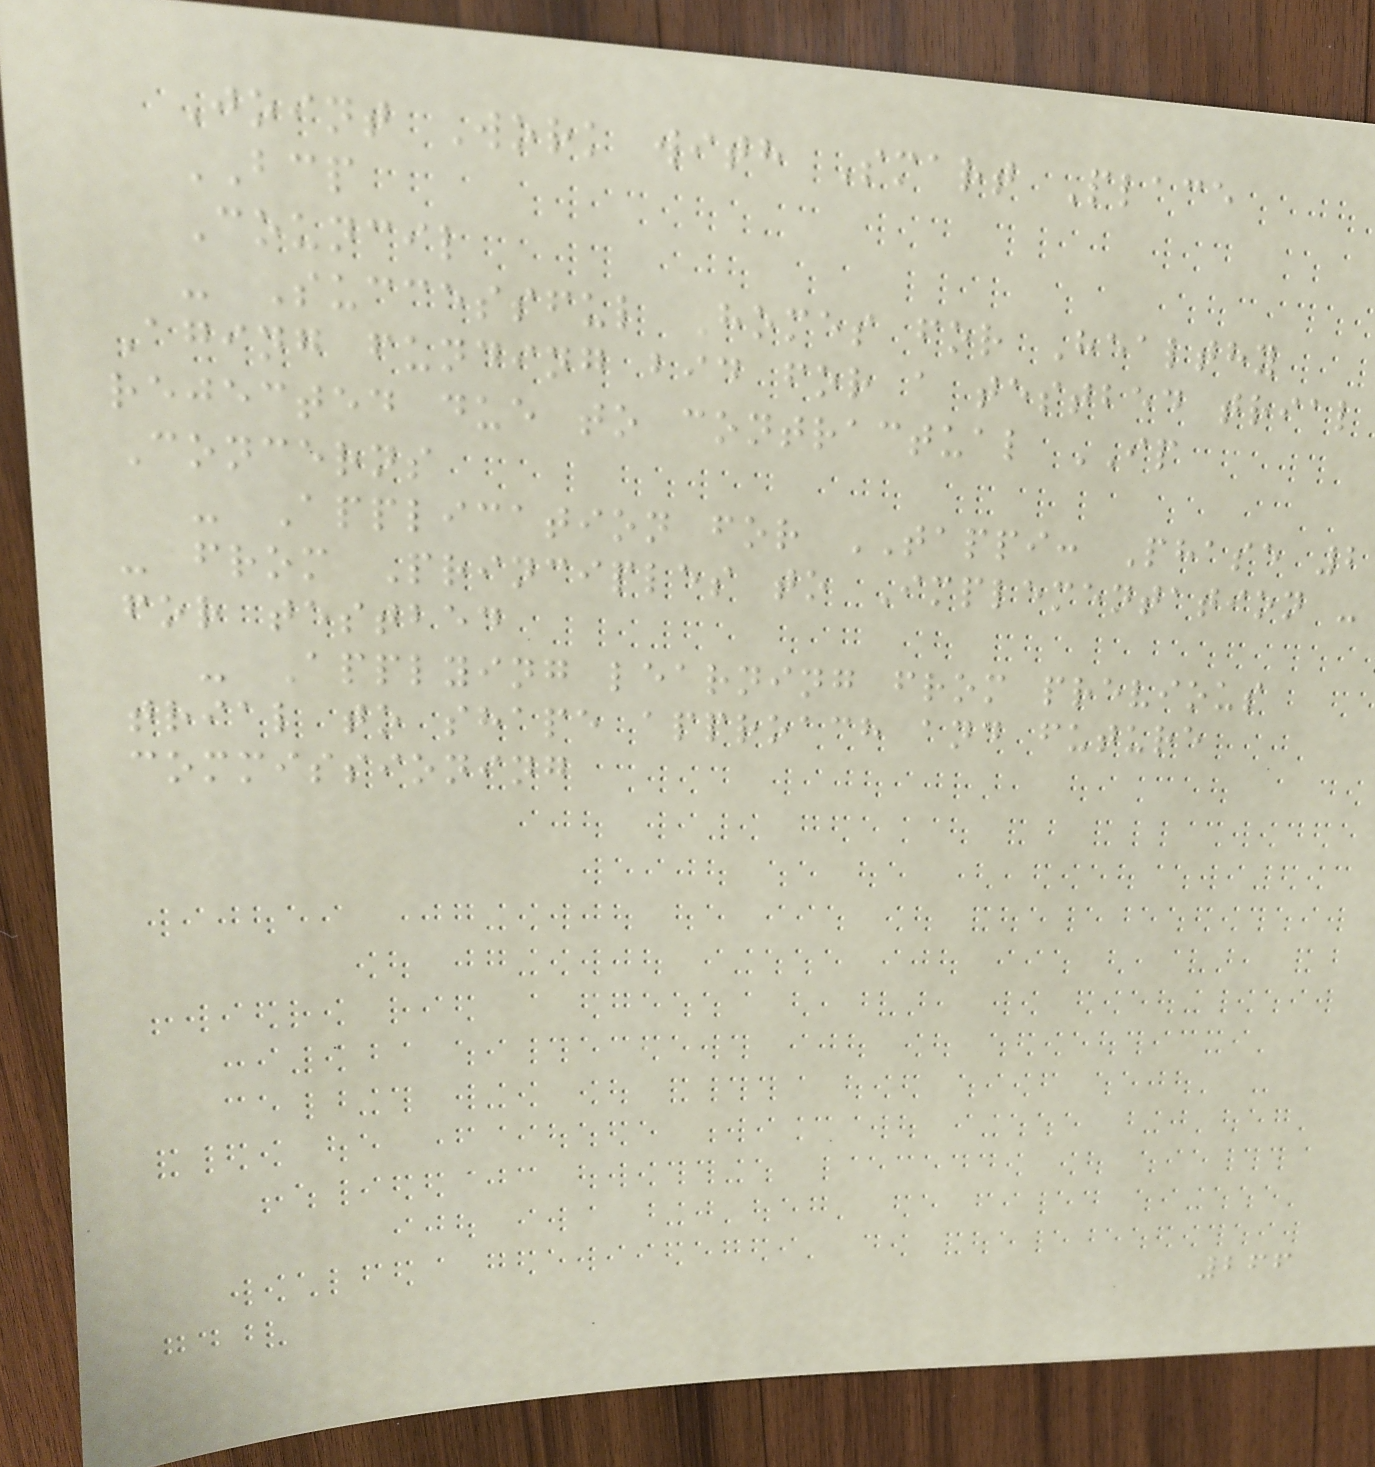Joint Work with Smart Place
BCP
Council
- Successful Homes for Healthy
Aging funding bid for a testbed trial
rejected due to contractual IP
Concerns
- Application for TAPPI: Phase 2
- from Principles to Implementation -
for testbed
- Applying learning from previous
trial to shape approach and future
commissioning
266
